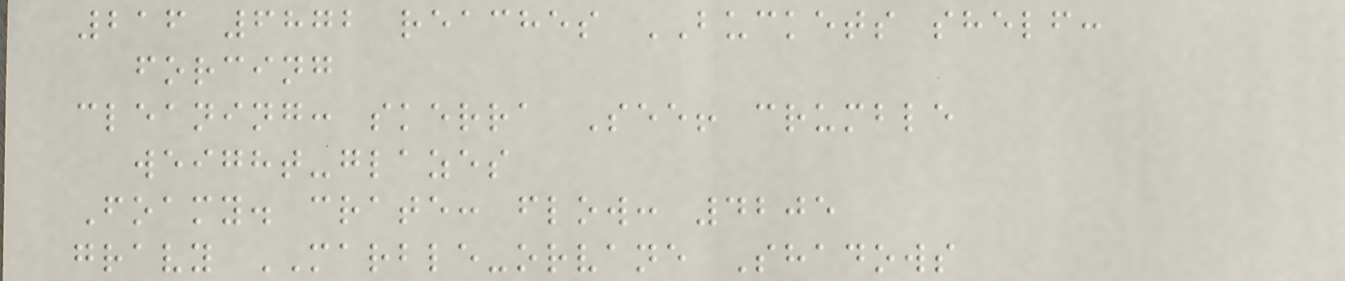216 6872 reaches BUCKETS shelf:
forcing
cleaning: skerra See! crumble
weight-glazes
Foamy. crate: flow: 4205
gravy MARBLE-orvane Shadows
